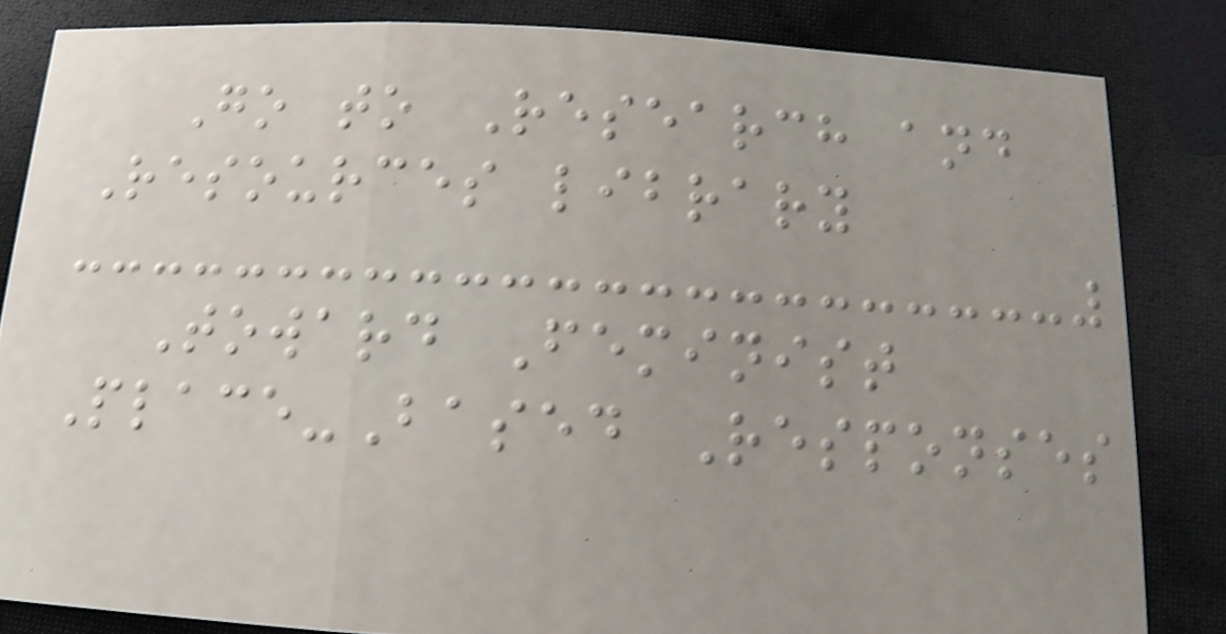Go to Research and
Resources library
Toward Feminist
Place-Based Responses
